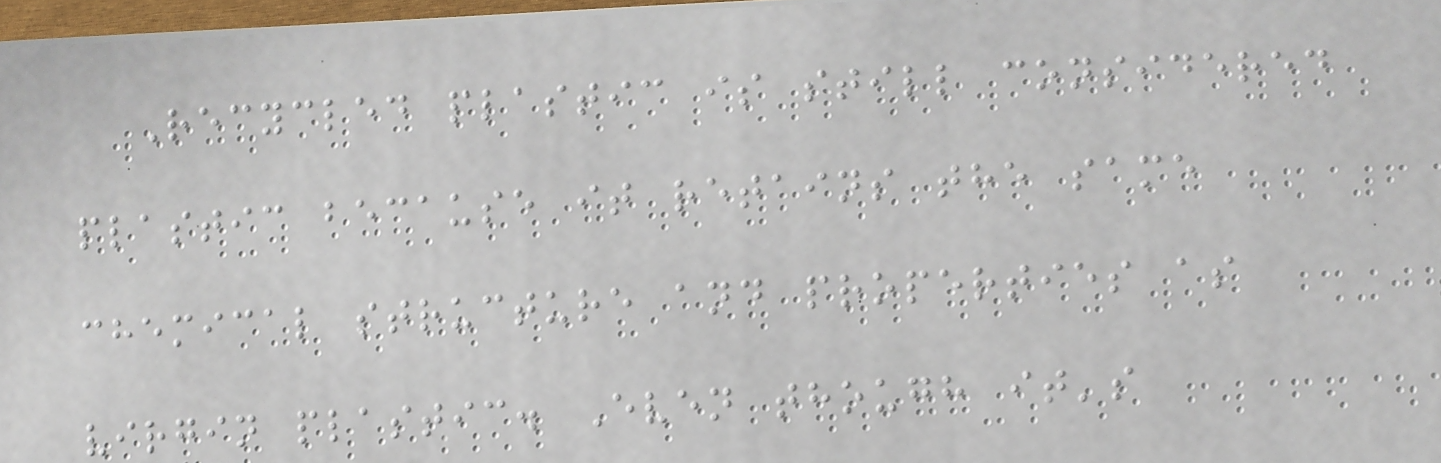Recycled plastic is still considered
plastic because it retains the same
chemical structure and properties as
virgin plastic. Even though it's
